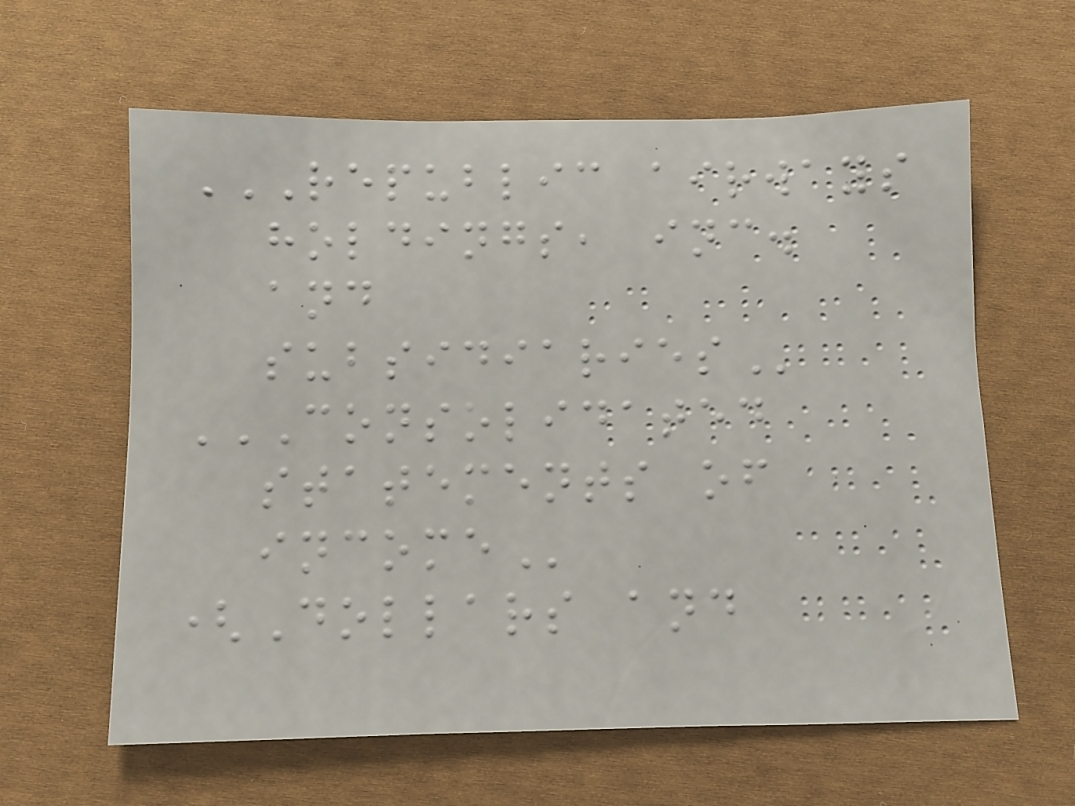REPUBLIC AIRWAYS
HOLDINGS, INC.
AND
SUBSIDIARIES
CONSOLIDATED
STATEMENTS OF
INCOME
(Dollars and
